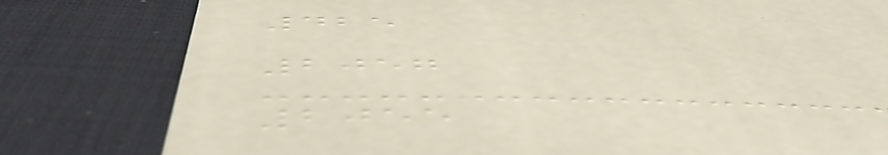425
2057
2055
